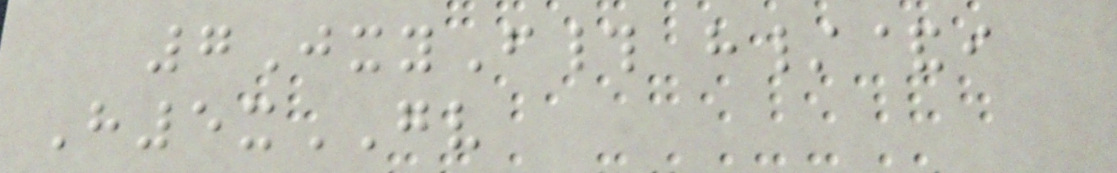7JxyF# h/&i
H5xGV
